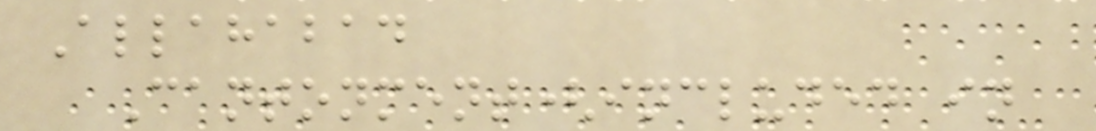Allahabad
Cantonment(included in
